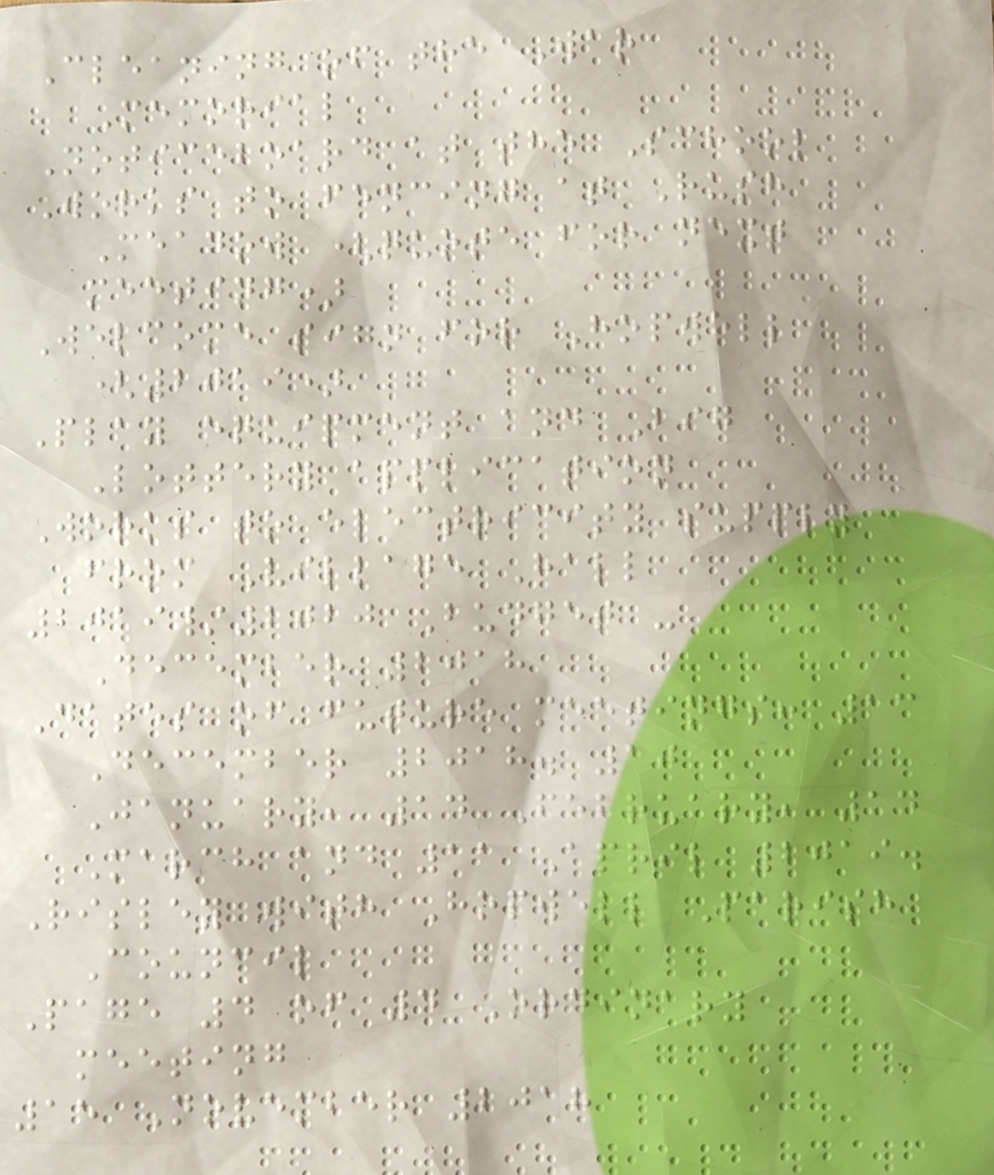Cleaning of the War
Memorial
Noticeboard at the School
Works to fencing at Rush
Meadow (quote for next
meeting)
Welcome sign for Hopwell
(2019)
Play equipment and Big
Lottery application
Works to electricity supply
from Village Hall
2019/2020 Budget -
December 2018
Dates of future meetings: 13
December 2018. 10
January, 14 February, 14
March and 11 April 2019.
Risley with Hopwell Parish
Council
Page 4 of 4 Ordinary
meeting
15 November 2018
